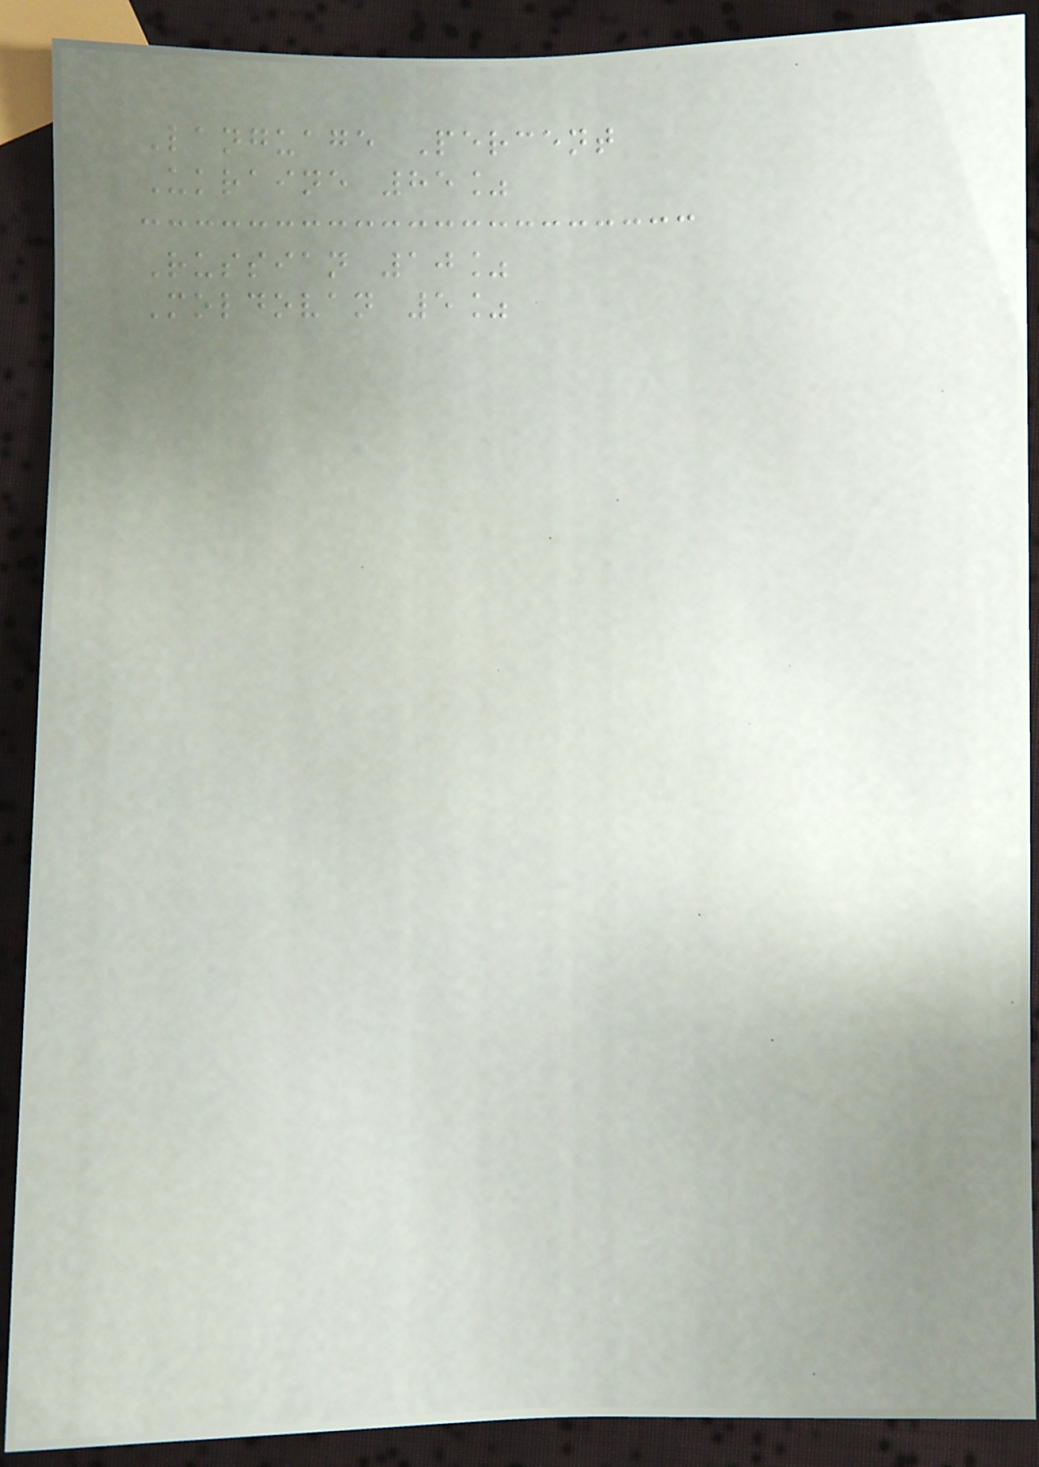Language Percent
Ukraine 85%
Russian 10%
Moldovan 5%
